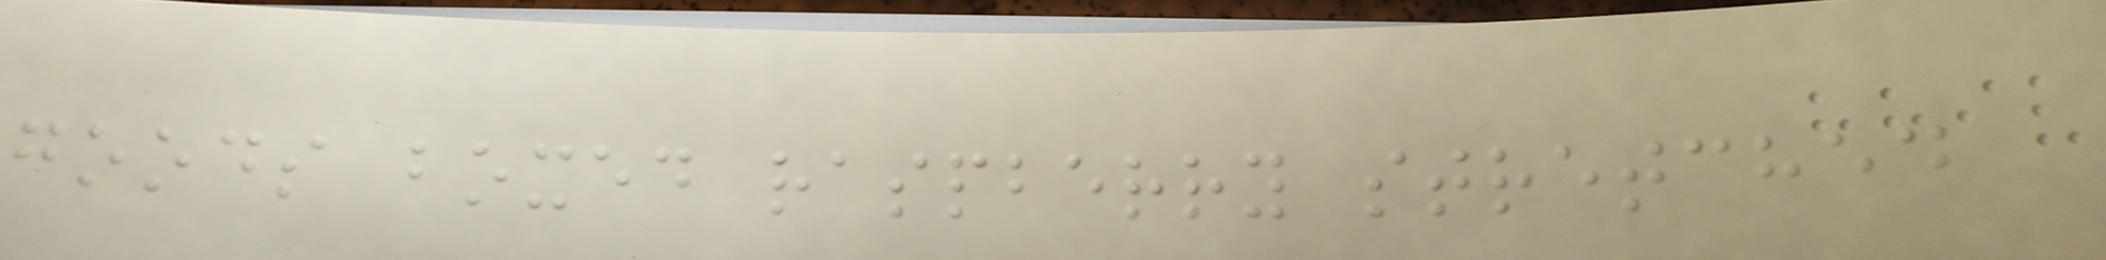goods boxed raspberry stretched
